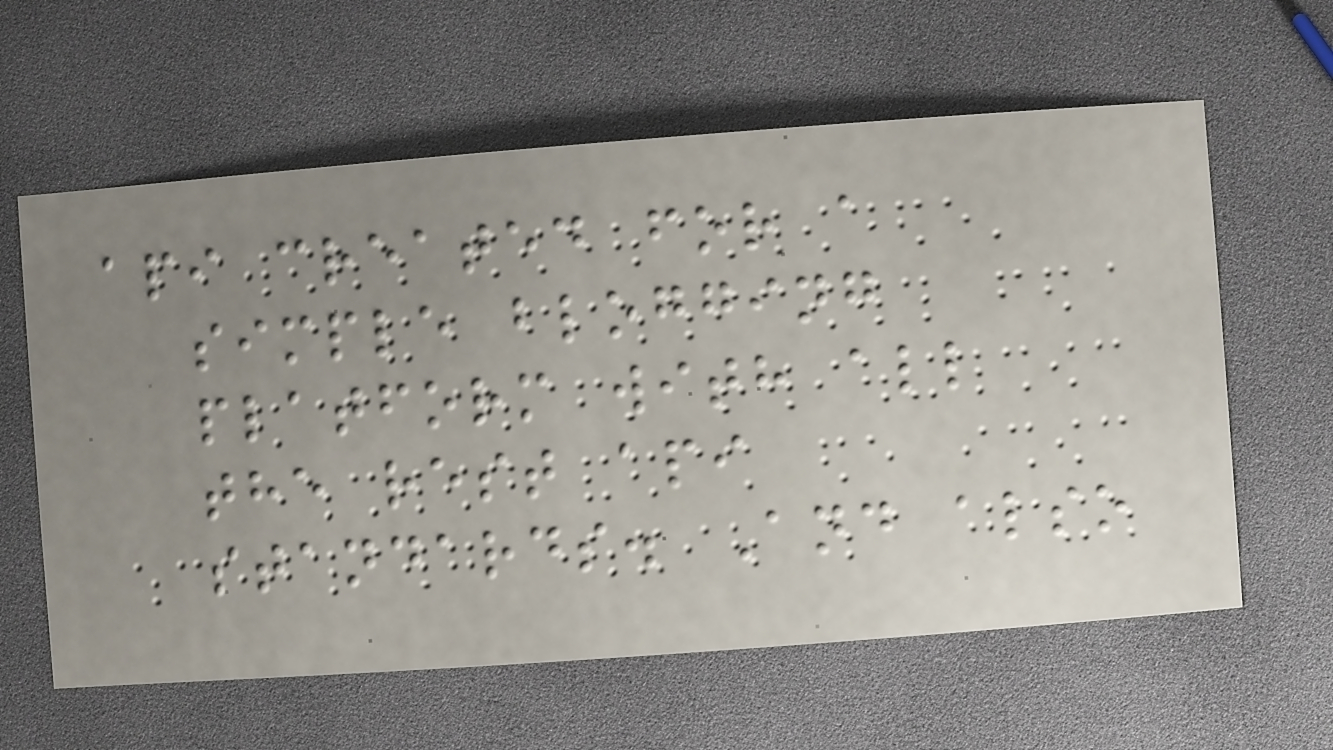api created for a
simple blogging
platform with all
the rest api
standards. And also
